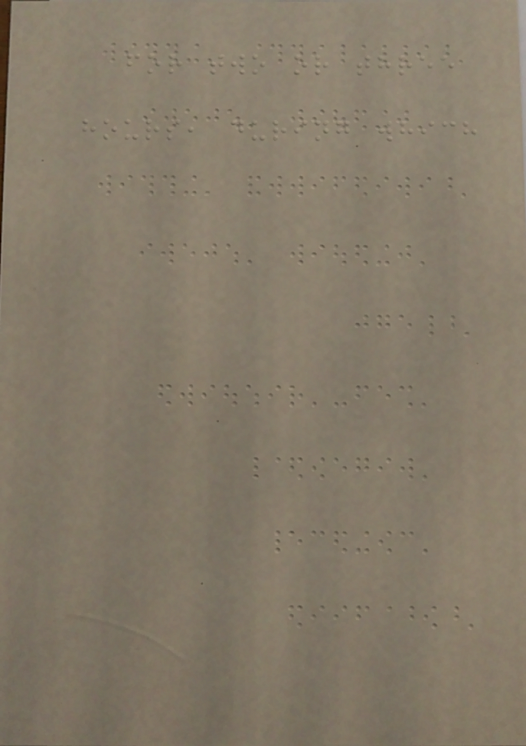for two or three
hours, during which
